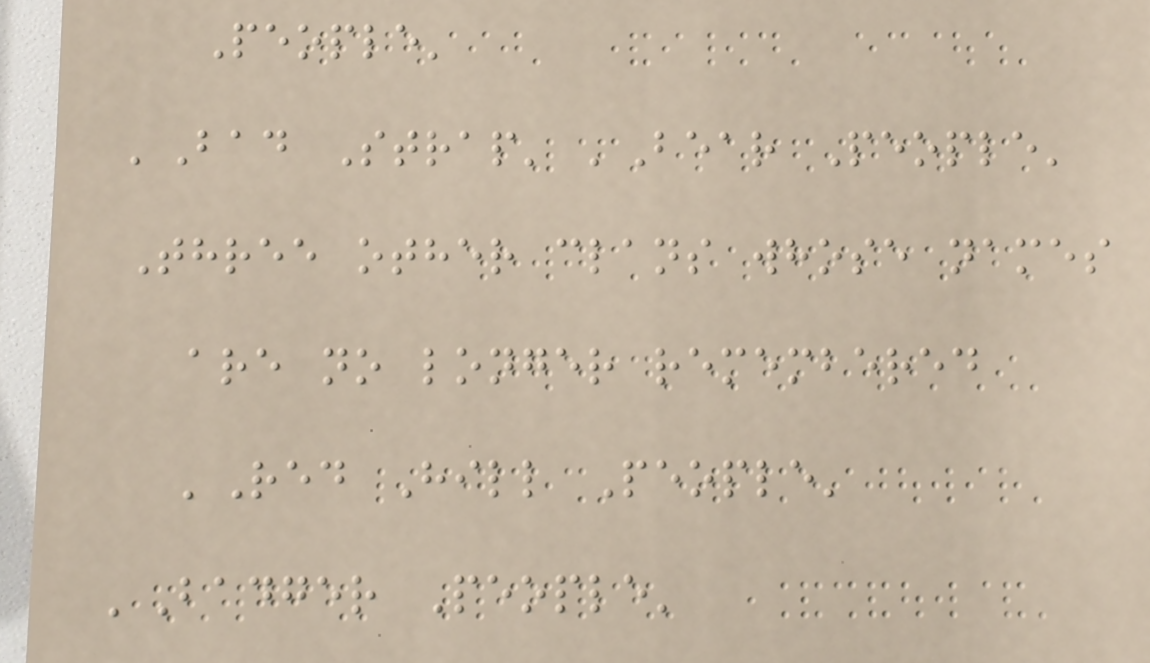People'
'Bad Strap' 'Bear People'
Three other clans whose names
are no longer remembered
'Red Hill People'
'Badger People'
